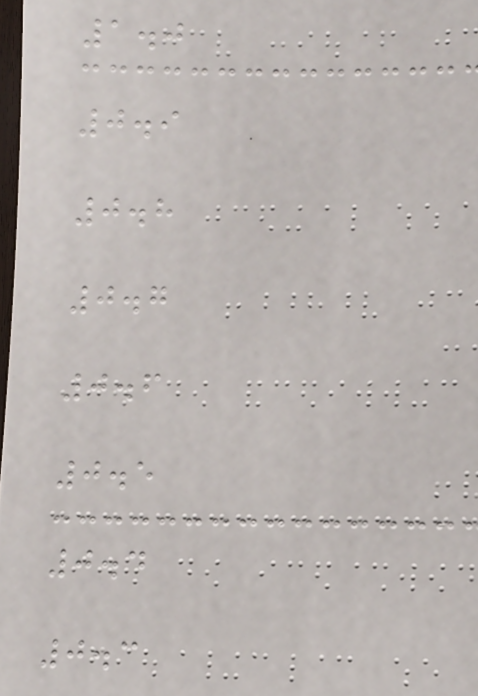1.0
0.9
0.8
0.7
0.6
0.5
0.4
0.3
